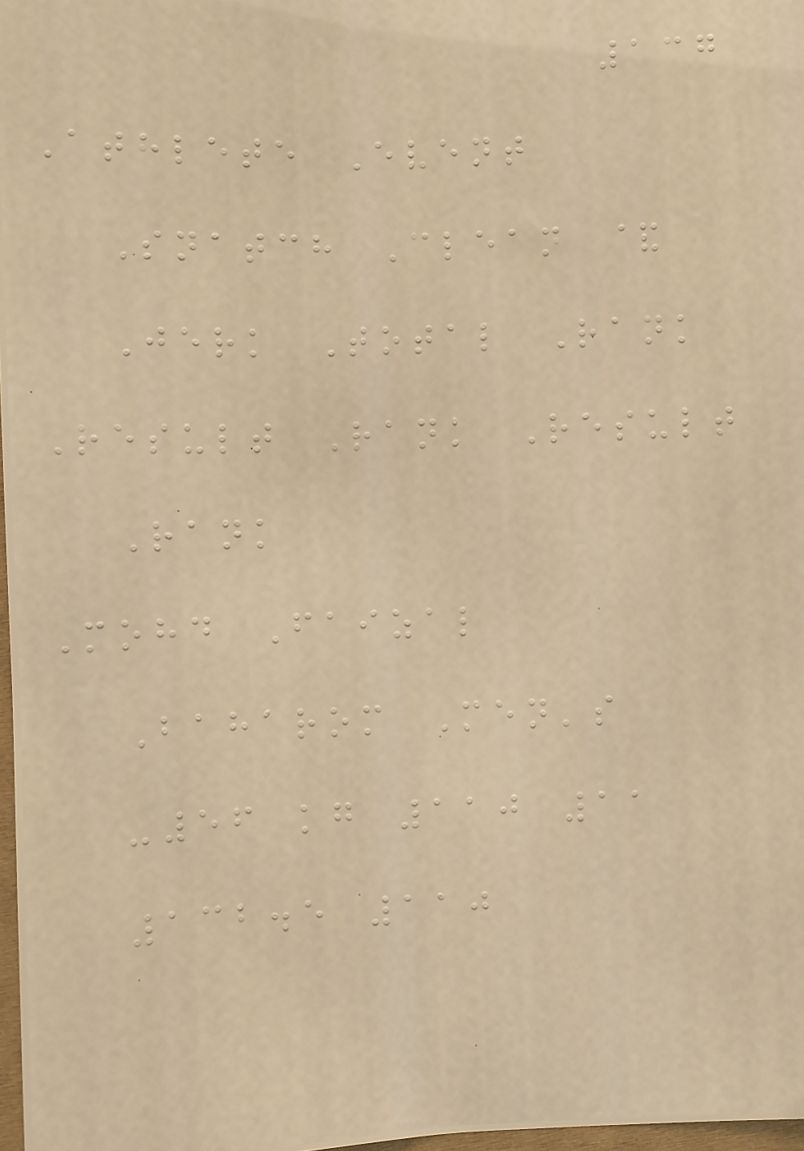137
Athlete Event
Snatch Clean &
Jerk Total Rank
Result Rank Result
Rank
Mohd Faizal
Baharom Men's
-56 kg 110 11
132.5 110
